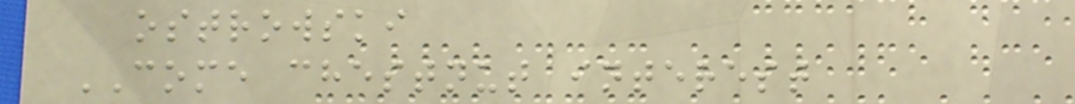ostrowski
COME chestnut interest
